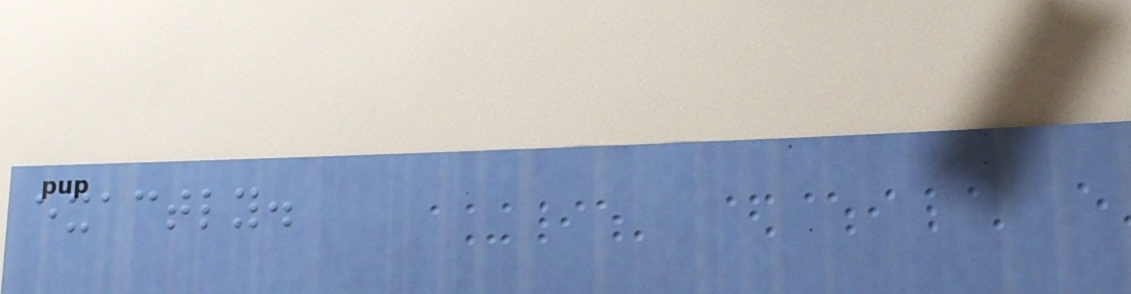exactly.
